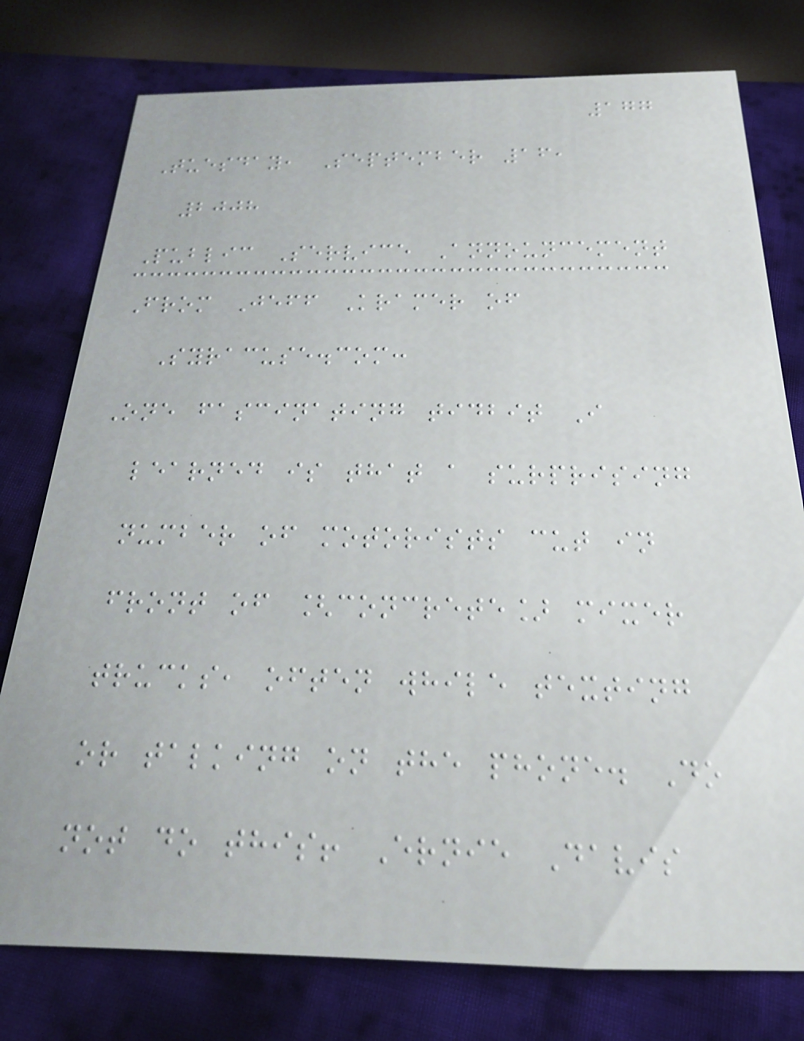177
Tuesday, September 16,
2008
Public Service Announcement
From Jeff Kramer of
Syracuse.com:
One fascinating tidbit I
learned is that a surprising
number of motorists cut in
front of [concrete] mixer
trucks, often while texting
or talking on the phone. Do
not do this! Ernie Davis
